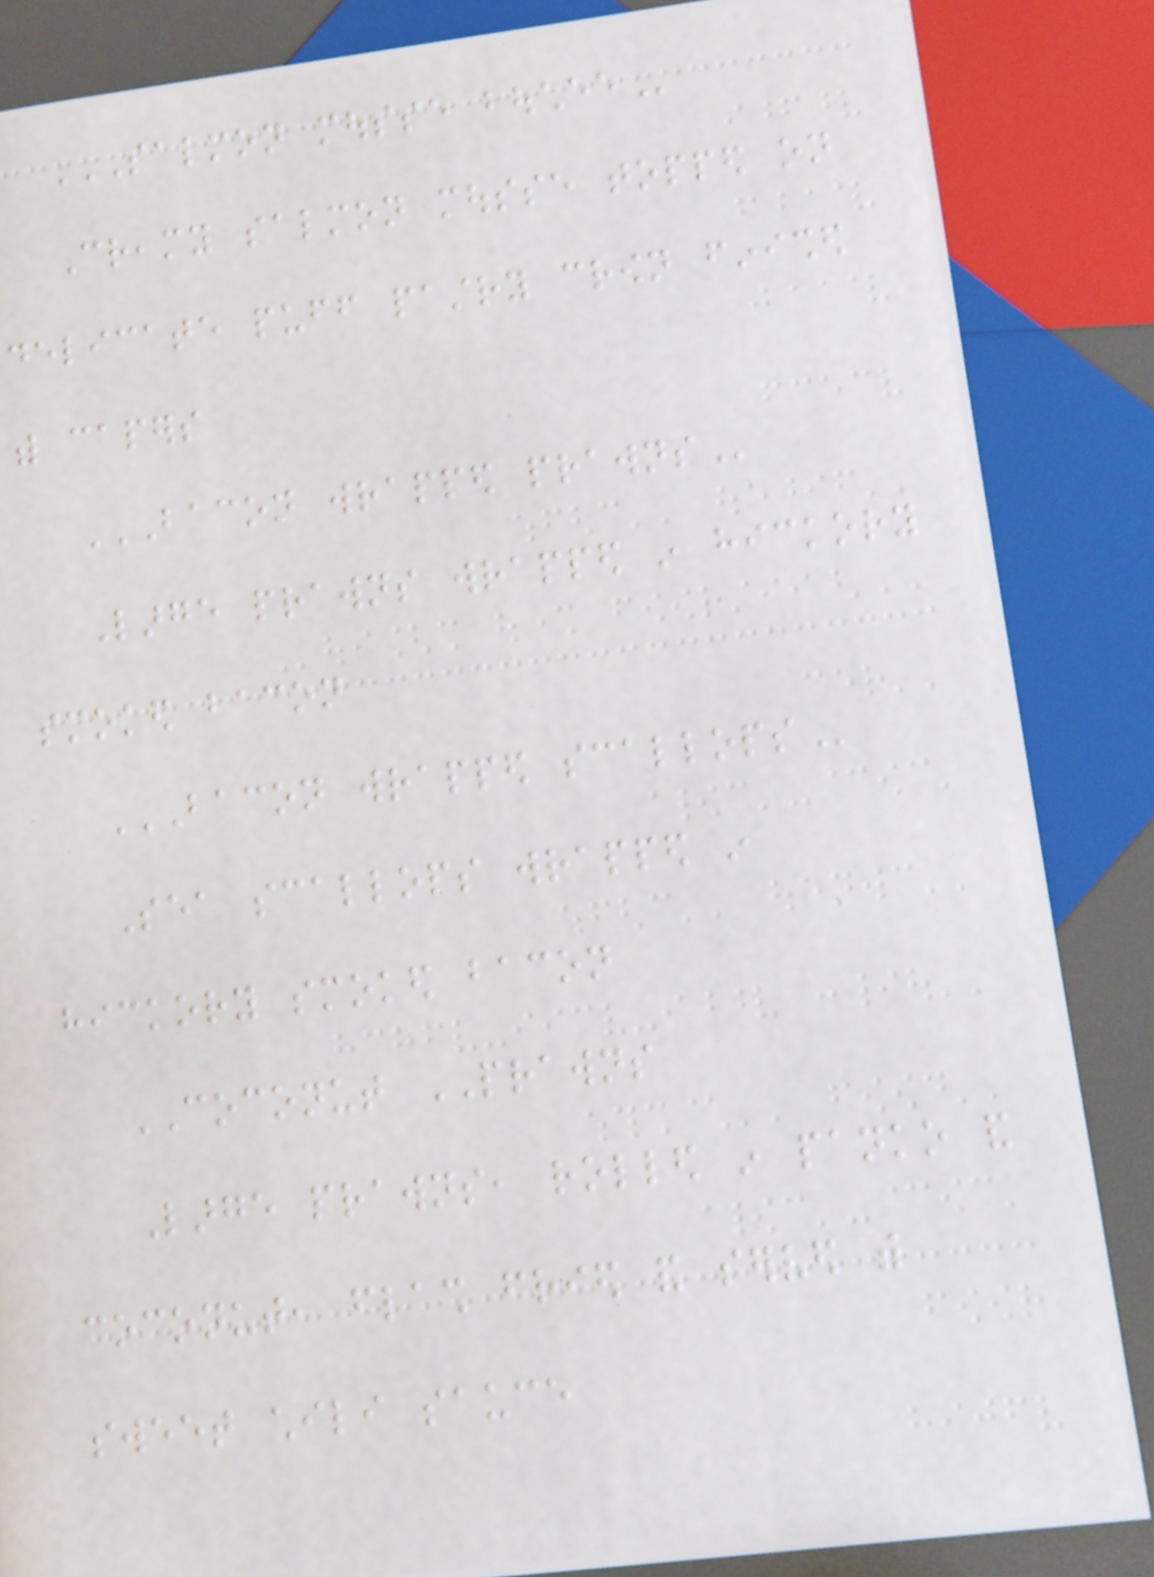SALMON MOUSSE BOUCHEE
Creamy salmon mousse topped on
delicate puff pastry crown finished
with capers
BACON WRAPPED PRAWNS
Large prawns wrapped in hickory
smoked bacon
BACON WRAPPED SCALLOPS
Sea scallops wrapped in
hickory smoked bacon
COCONUT PRAWNS
Large prawns, rolled in panko and
coconut, flash fried and served with
sweet chili sauce
